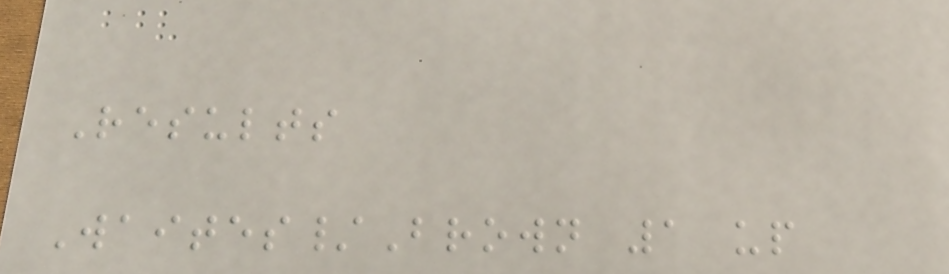Results
Waites/Brown 1 up
